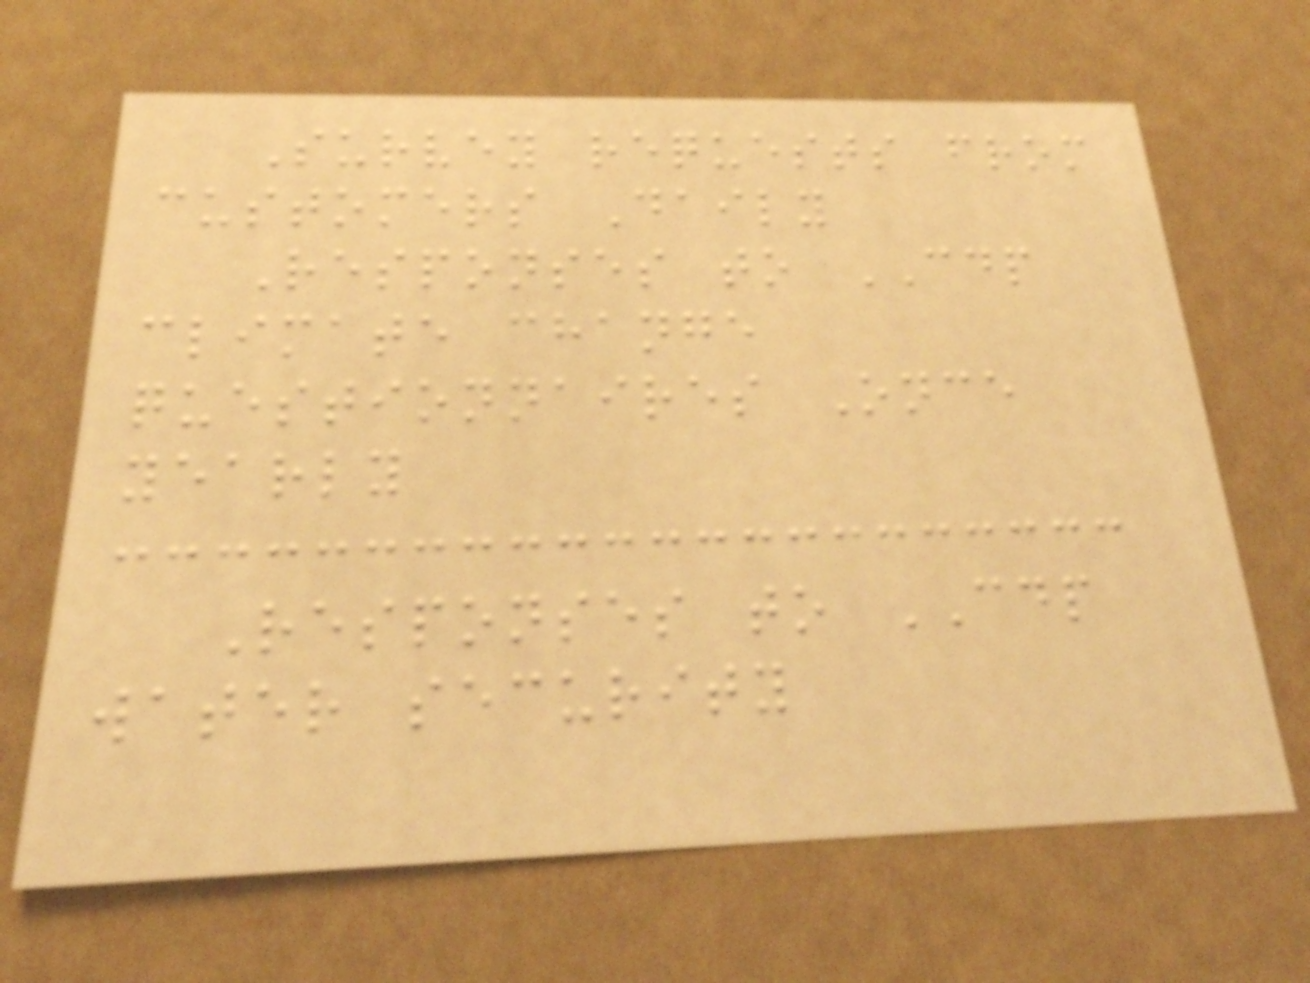Survey requests from
customers Daily
Responses to CDP
climate change
questionnaires Once
yearly
Responses to CDP
water security
